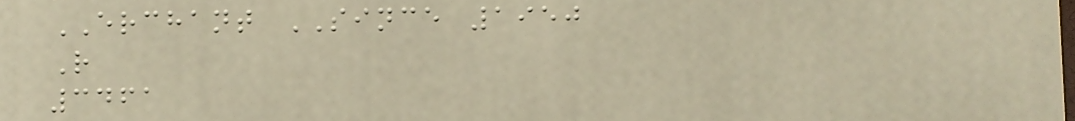ERCHANT SINCE 1950
R
3461
